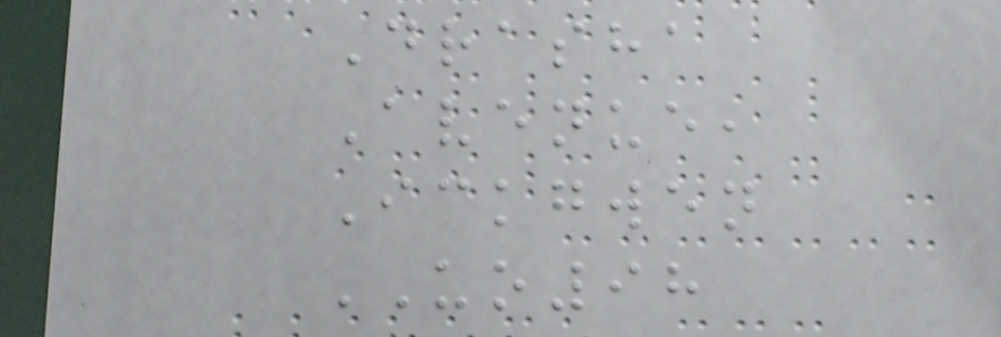Drasha
Avenue,
Ickgwen
UO98
